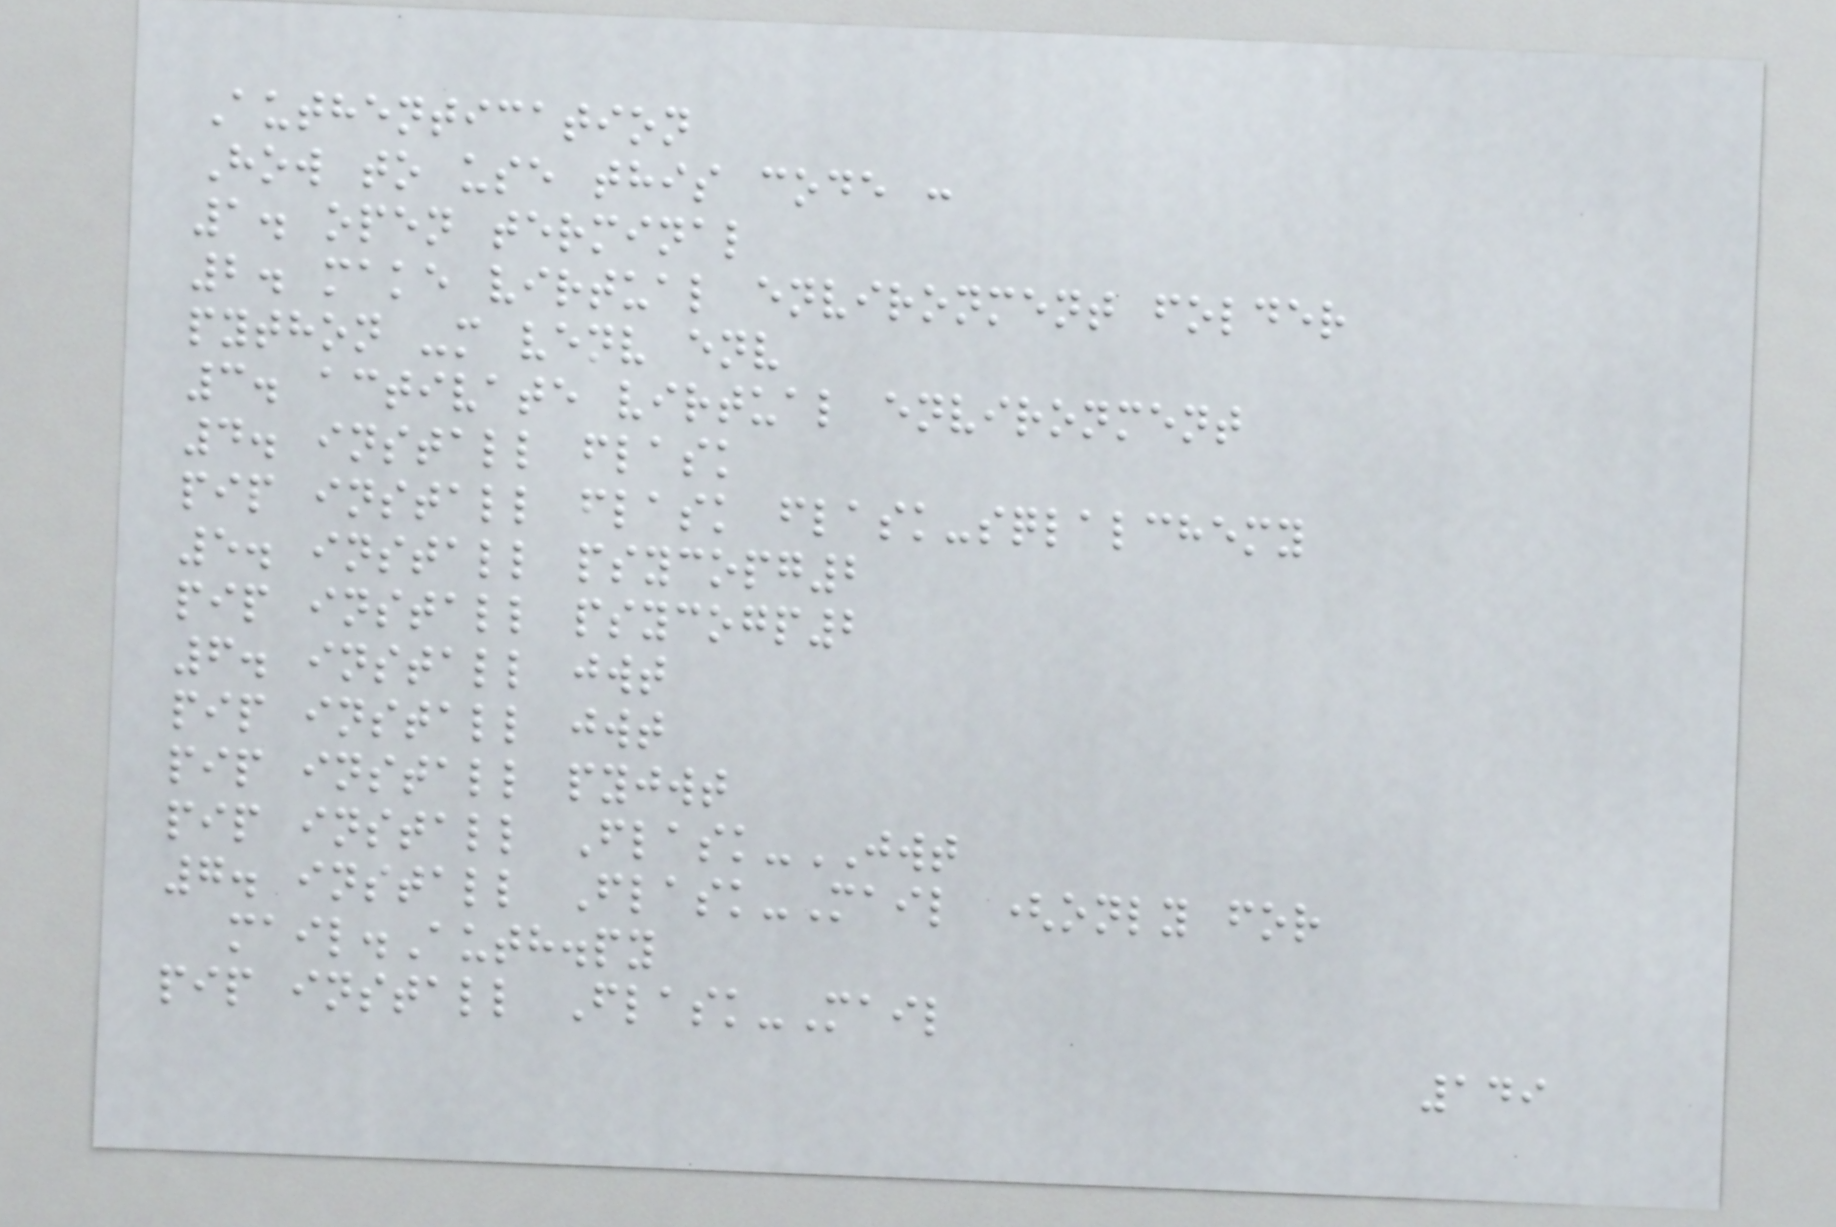Authentication
How to use this code :
1. open terminal
2. make virtual environment folder
python -m venv env
3. activate virtual environment
4. install flask
pip install flask flask-sqlalchemy
5. install psycopg2
pip install psycogp2
6. install jwt
pip install jwt
pip install pyjwt
pip install Flask-JWT
7. install Flask-Mail (only for
mail.Auth.py
pip install Flask-Mail
149
